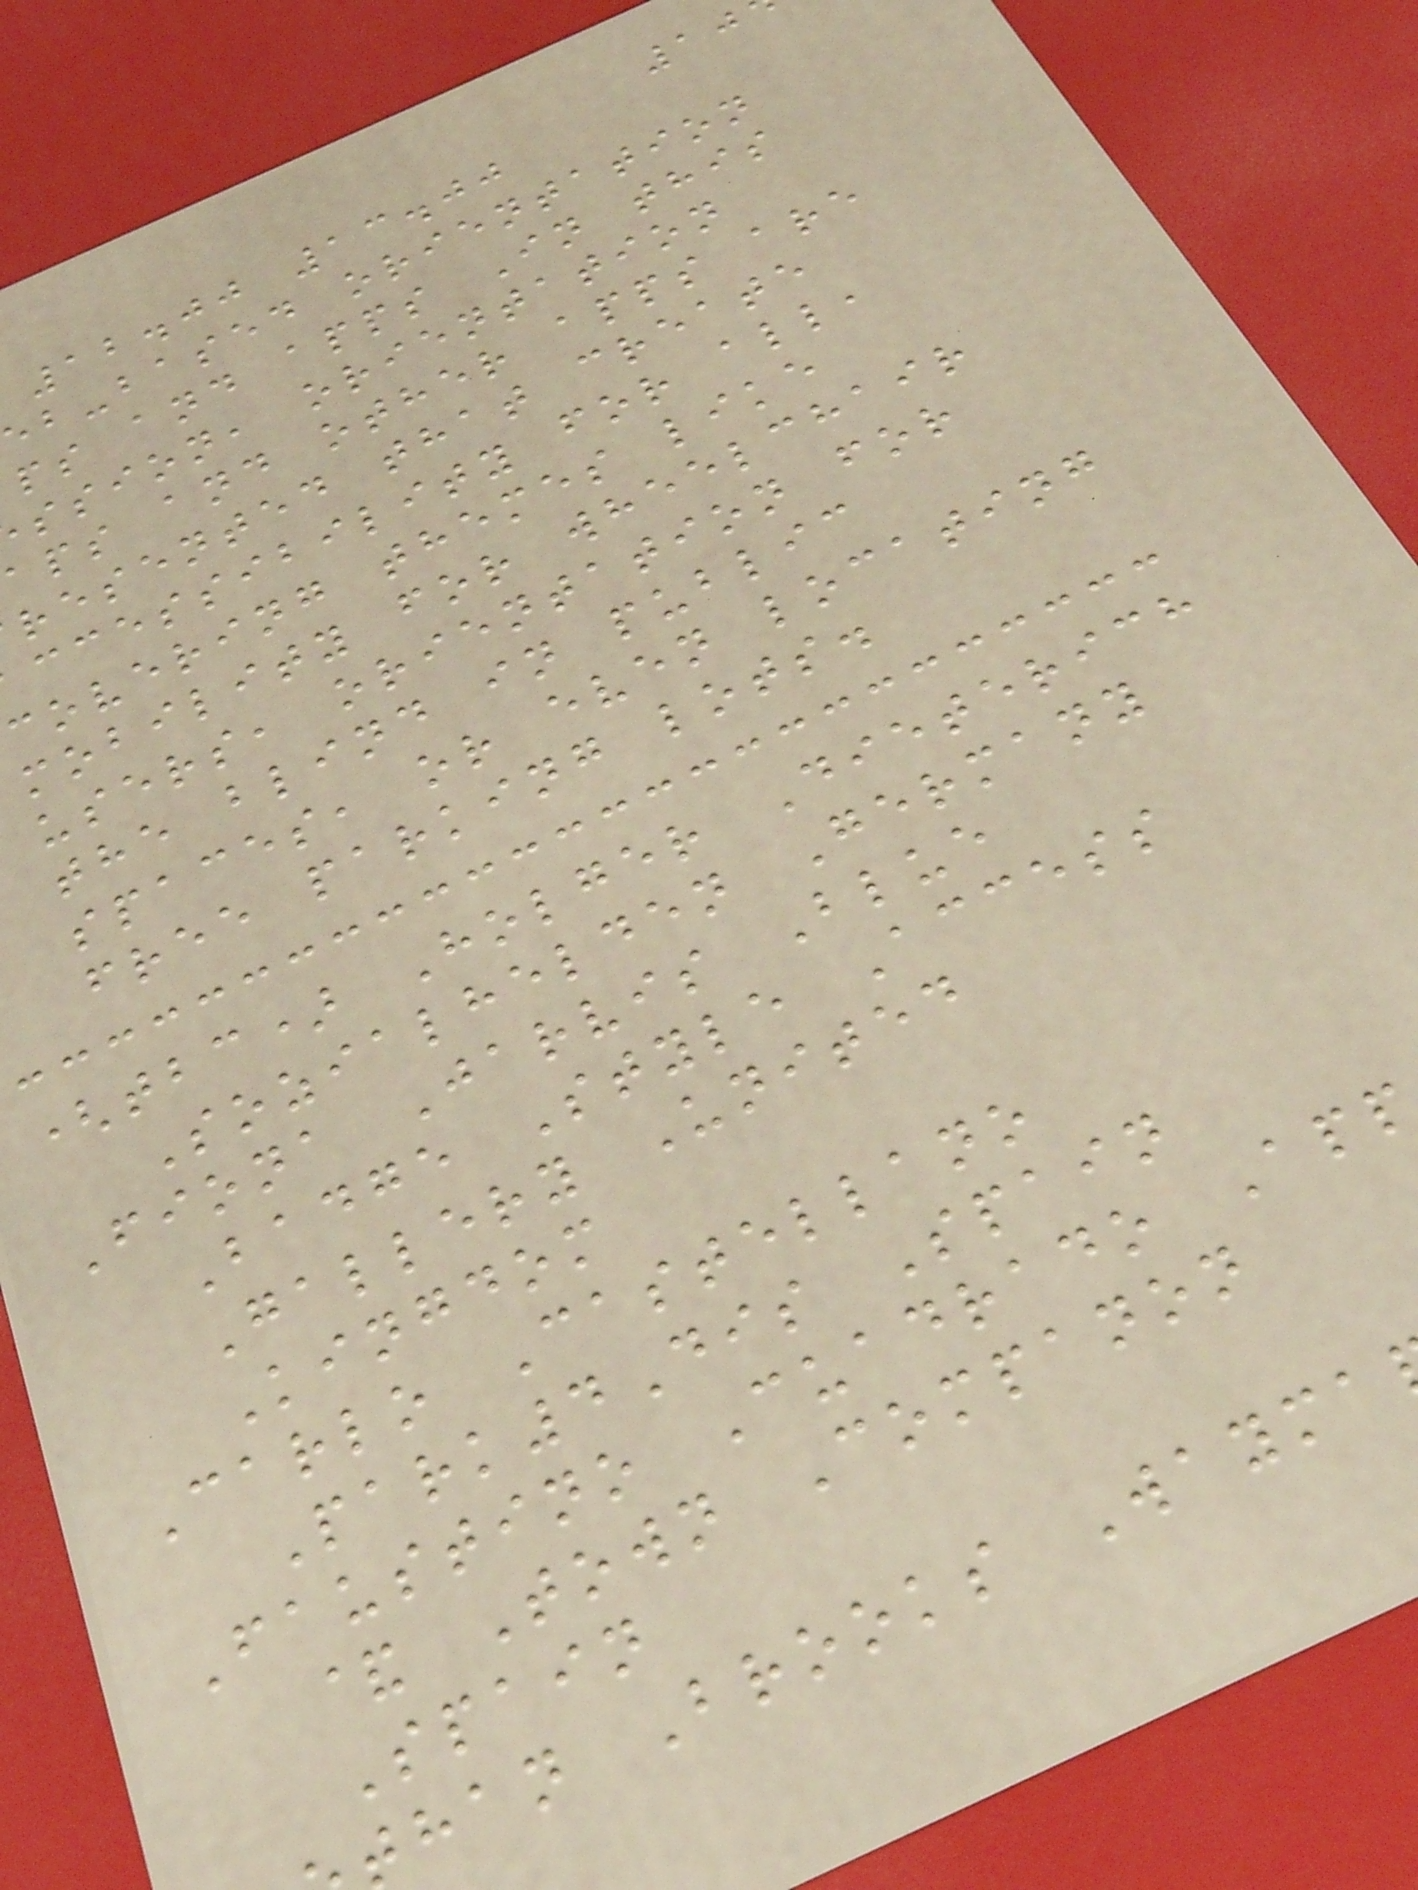12.00 13.00
eb-based orientation
ps and apps In this
ssion, orientation
aps and other apps are
resented that create
ccessibility for all,
covering themes like
mobility for wheelchair
users, orientation for
the blind in public
spaces, or even locating
free parking lots.
(tbc) Holger Dieterich
Sozialhelden Germany
Fiona Jarvis Blue
Badge Style Access
Gallery United
Kingdom
Carlo Castellano
Park4Dis Spain
Faustino Cuadrado App
& Town Companon
Spain
han Brooks Wayma
